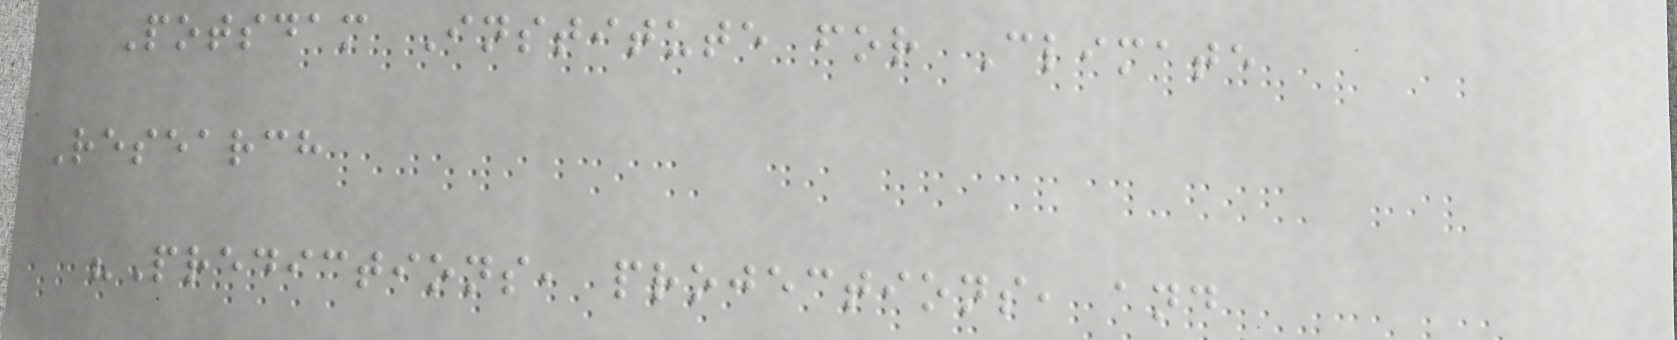Potsdam Institute for Climate
Research
"Predictions, projections, and
